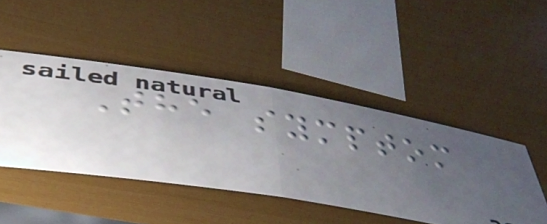The symptom
